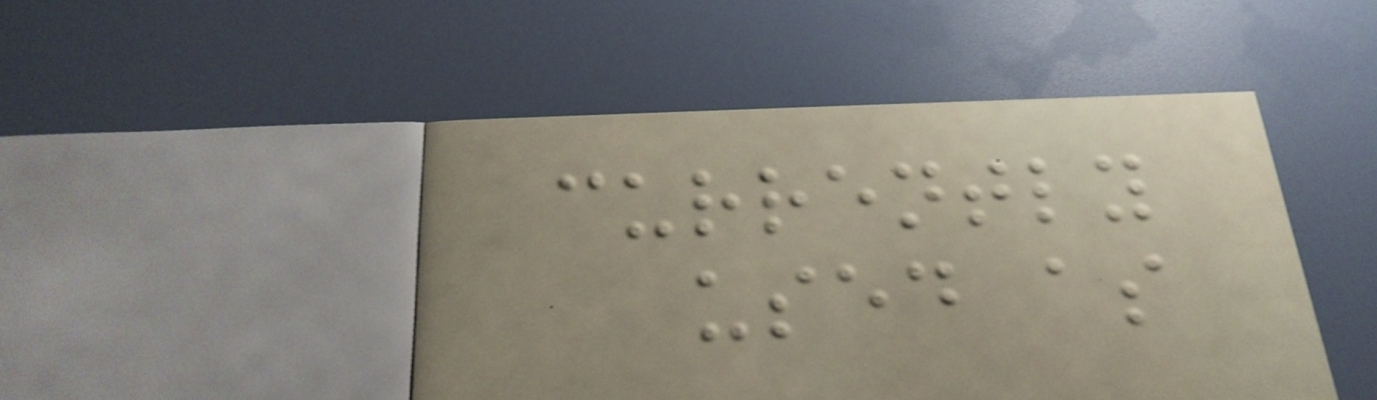currently
used as
